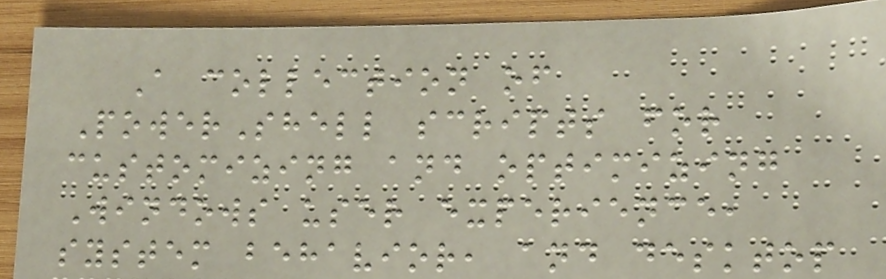A collection of
PowerShell scripts for
customizing and optimizing
Windows user experience,
system behavior, and desktop
